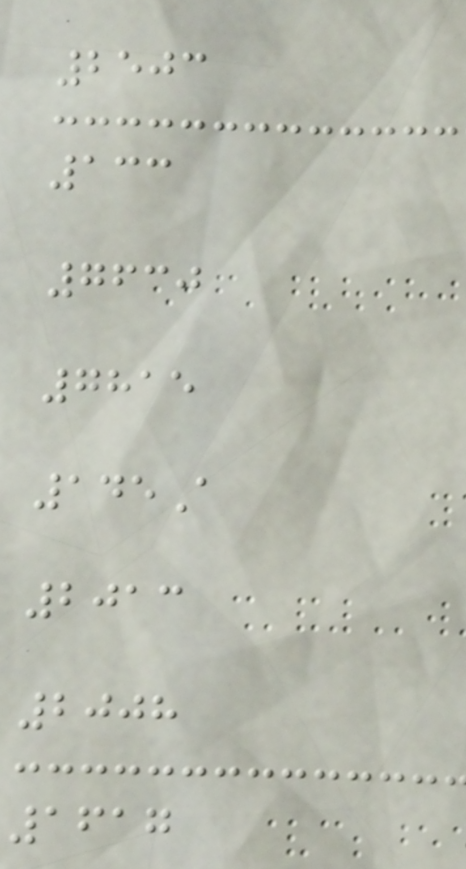2503
133
7630
7815
145A
2013
2008
1617
